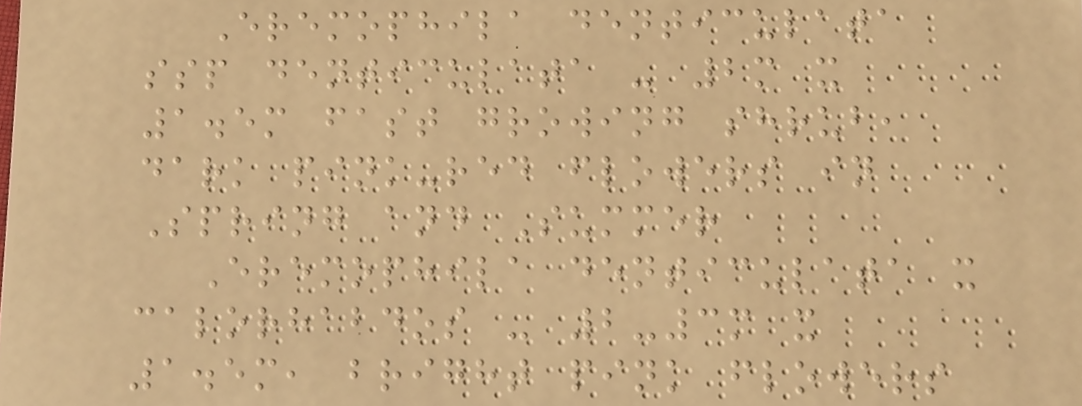Eremophila denticulata
ssp denticulata - 2m x
1.5m fast growing shrub,
dark pink-red flowers in
Spring and Summer
Eremophila denticulata x
calorhabdos - 2-3m x
1.5m, bright pink flowers
